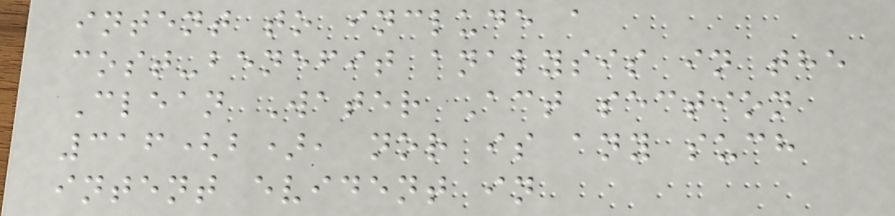intent to include a
cost-benefit analysis in the
Clean Water Act section
316(b), nor is any such
intent evident in
